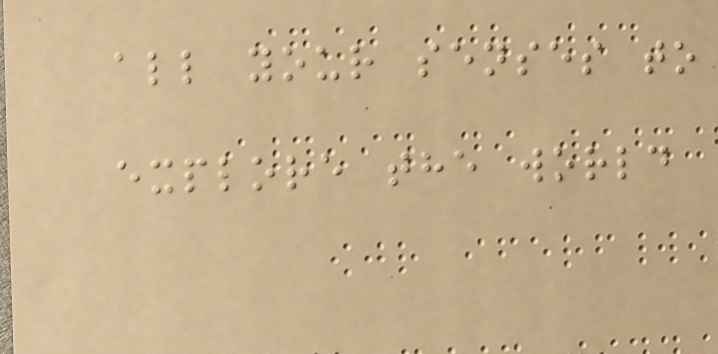all your senses to
explore the world
